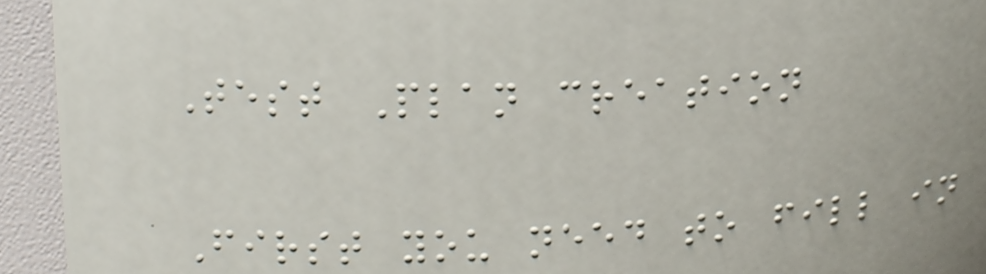Test Plan creation
First you need to fill in
